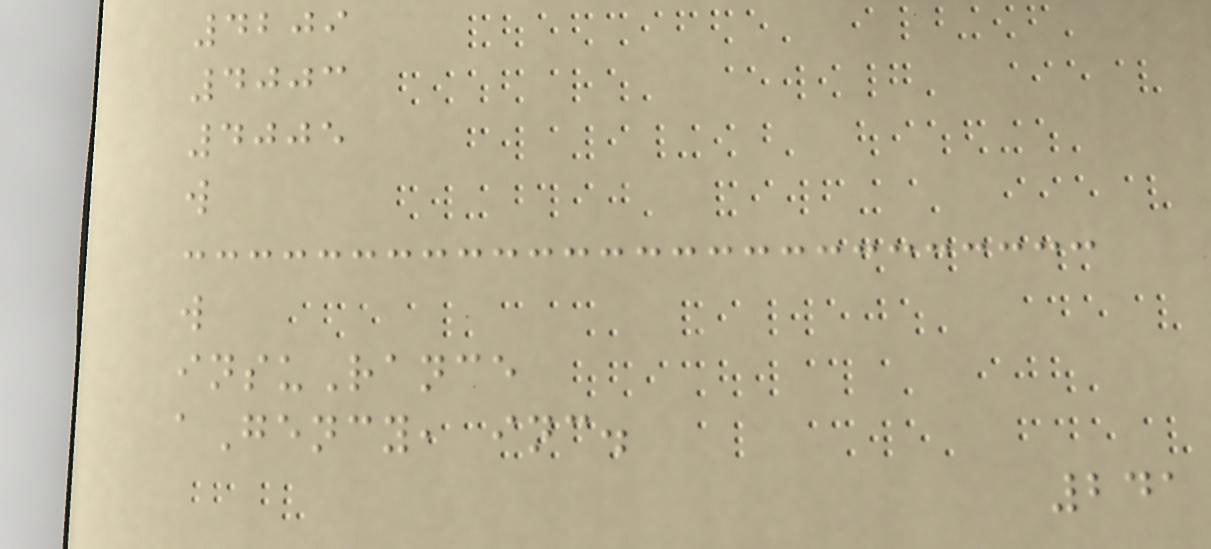4209
4003
4005
w
w
insuRance
aGency, inc.
241
